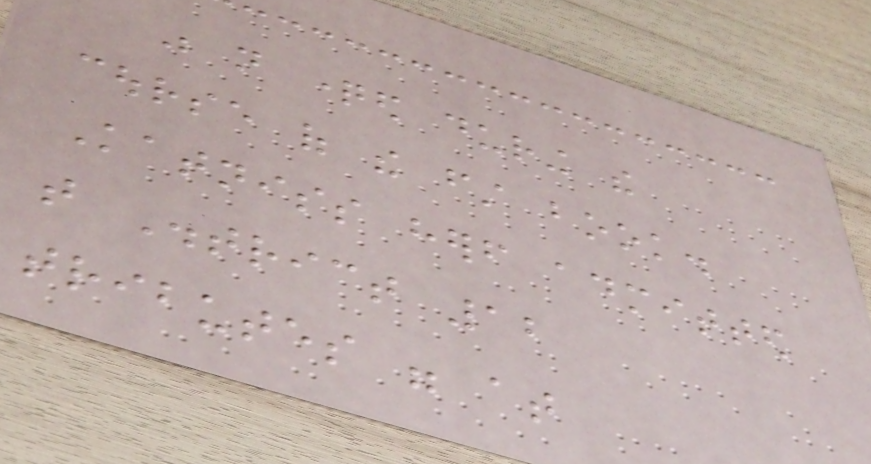was not questioned during the
course of the first book.
Katniss herself admitted
that District 12
tributes were at
